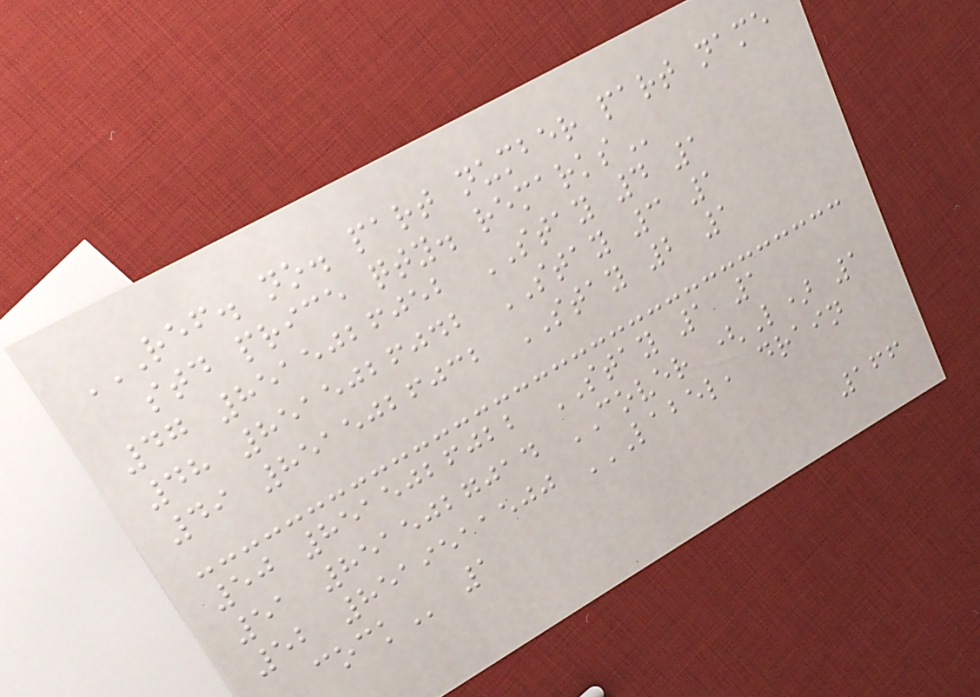REF. NO. PART NUMBER PART NAME
STD PRICE QTY. REMARKS
47 8515026052 STAY 4 1
48 8515026042 STAY 3 1
49 8515026032 STAY 2 1
50 8515026022 STAY 1 1
51 8515027014 COVER (L) 1
52 8519511500 LABEL, DRAIN
COCK 1
166
